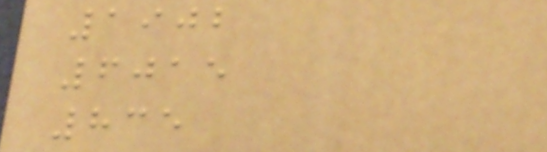1902
6015
835
